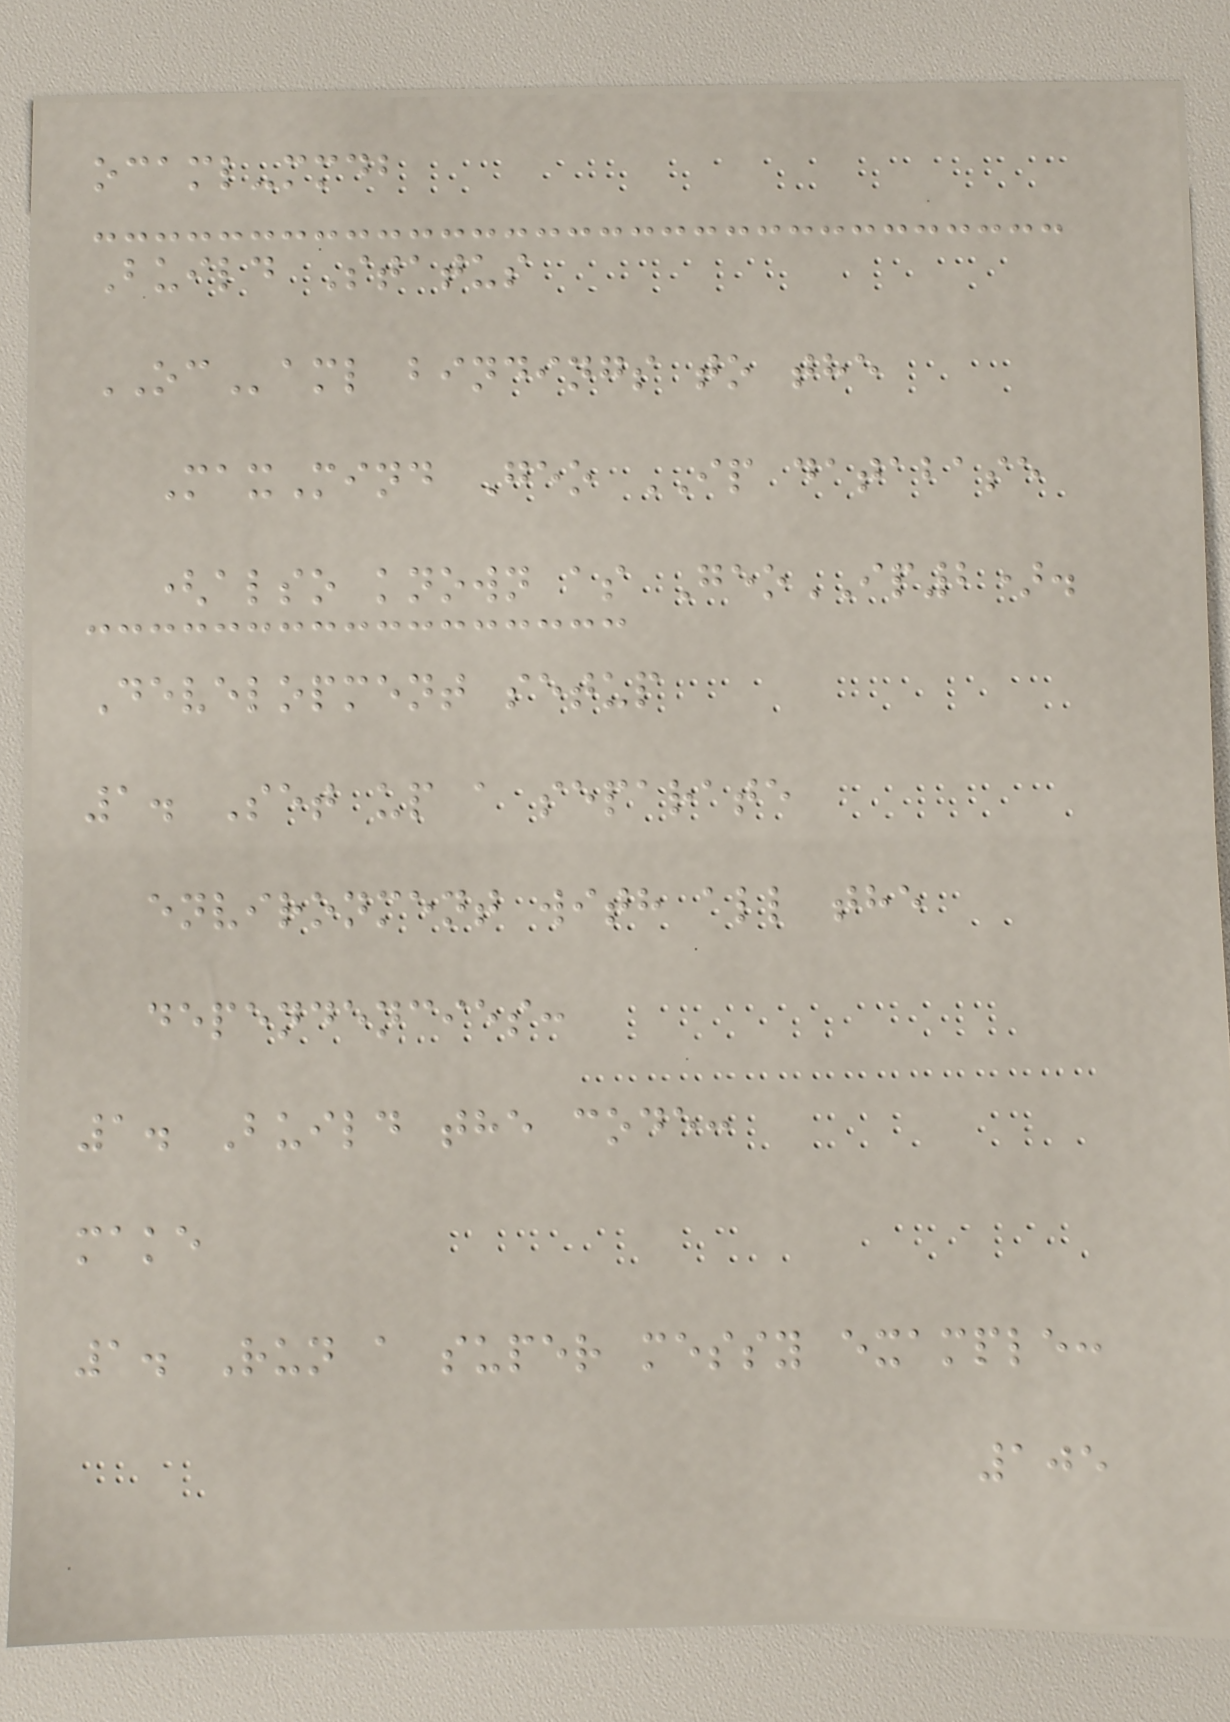ocaml-mmdb
Build Status
OCaml bindings to the
MaxMind Geo IP database
(also known as GeoIP2).
Development setup
1. Set up a separate
environment with all the
dependencies:
1. Build the code:
make
1. Run a super messy example:
105
